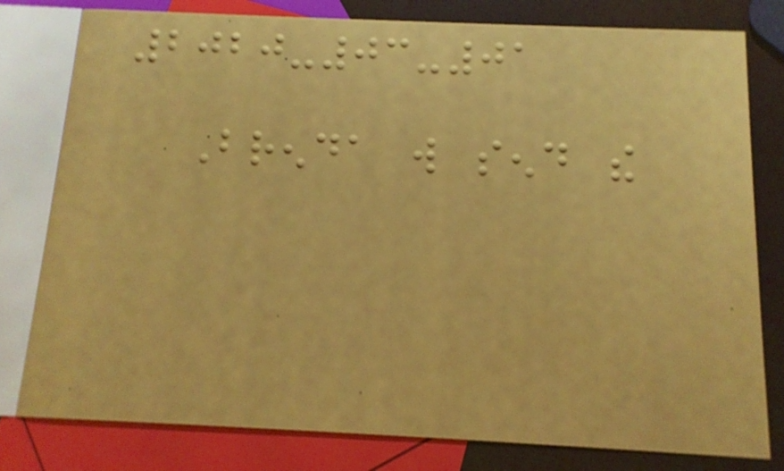2020-03-01
Brenda will send the
